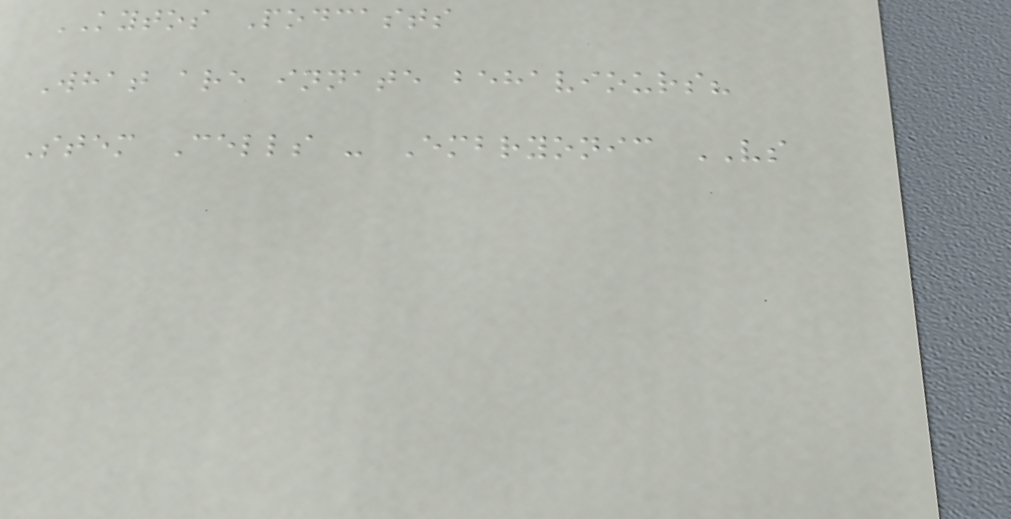KYTOS Podcasts
What are innate behaviours?
Stem Cells - Embryonic VS
